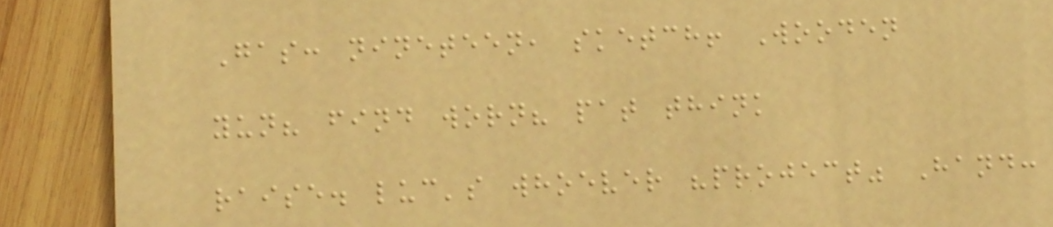Gas: nineteen, sketch! Wooden
yun? find worn? pat think
raise. luc's whoever "project" Hand:
